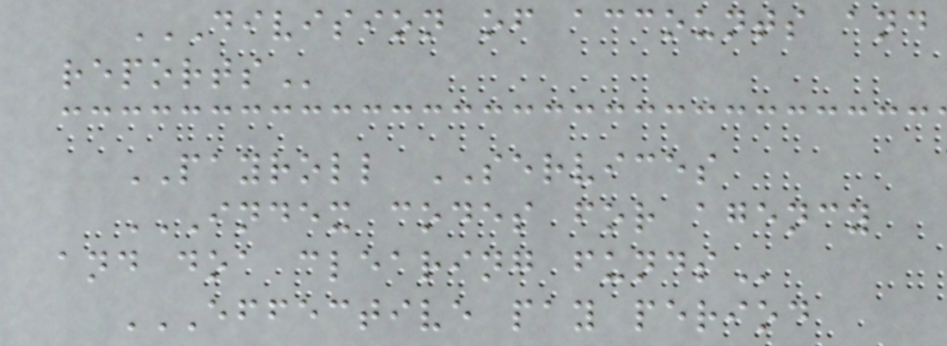DIVISION OF ACCOUNTS AND
REPORTS
PAYROLL SERVICES
INDEX CODES FOR AGENCY
AND DOA CLEARING FUNDS
EFFECTIVE PAY PERIOD
